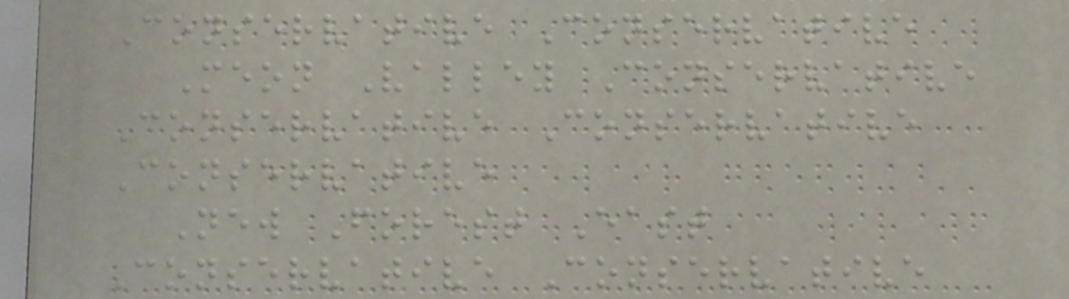Conservative Conservative
Meon Valley Conservative
Conservative Conservative
Conservative
New Forest East
Conservative Conservative
